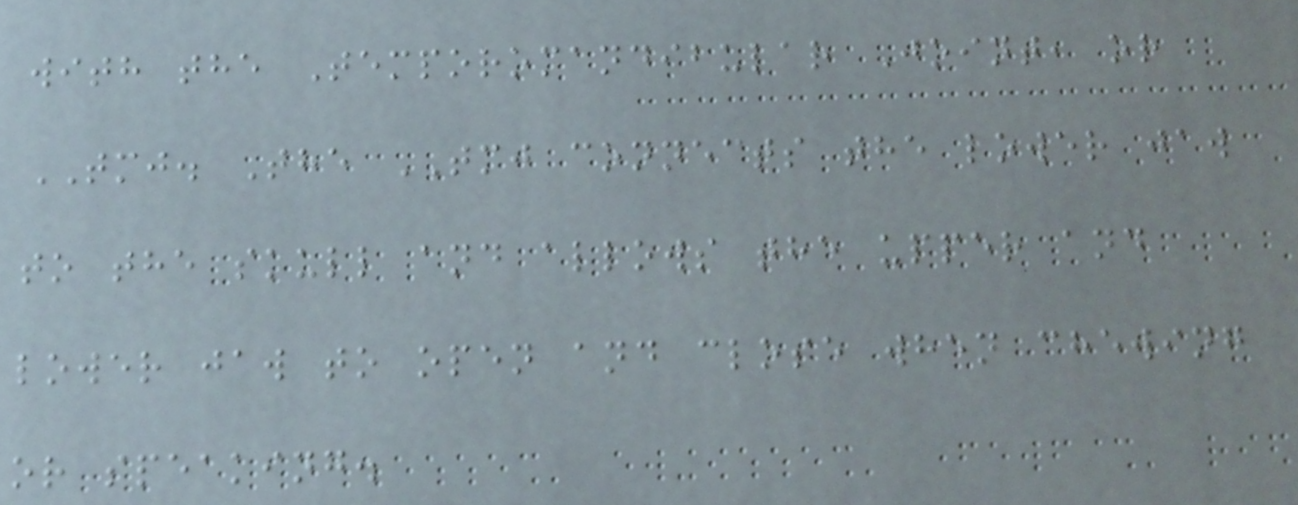with the Temporomandibular Joint, or
TMJ. The TMJ connects the lower jaw
to the skull and allows the upper and
lower jaw to open and close when chewing
or speaking.
